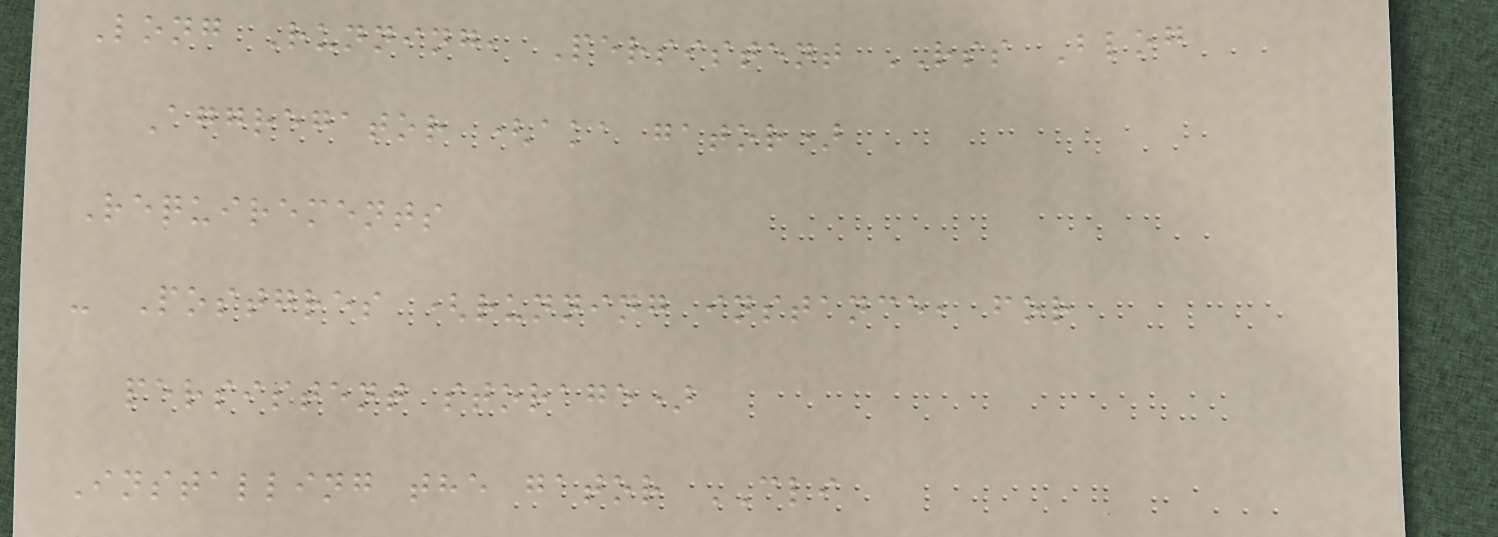Long Running, Persistent RSS Blog
Aggregator (aka gator)
Requirements
- Postgres (running instance, for
persistent storage)
Installing the gator CLI
